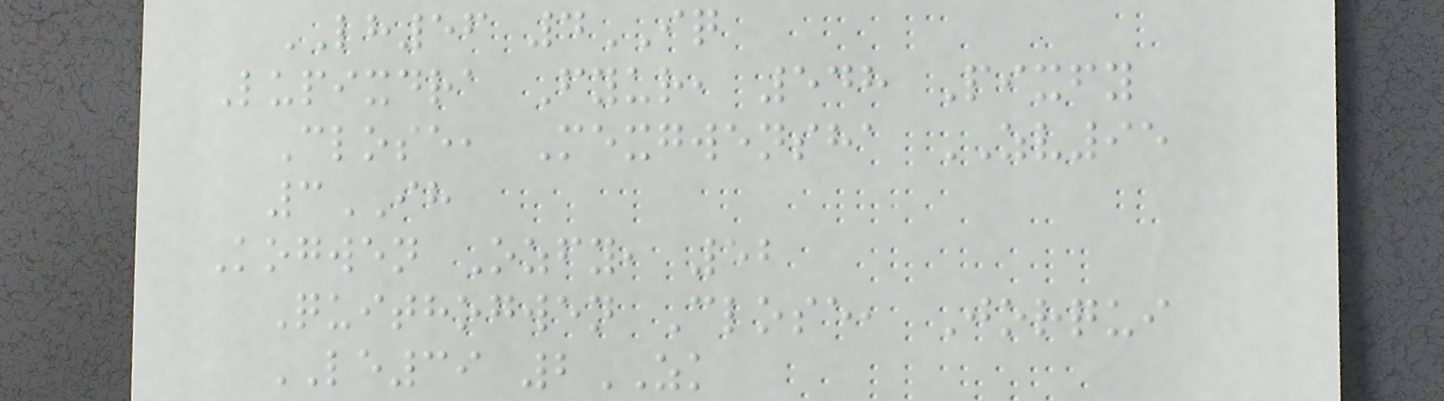LH56 4IQ
Lupixdra Fyur, 548 Pixfy
Close, Mexgwensha ZV95
3IH
Kogwen Ozfy, 52
Quithogwen Close, Jorqui
LE39 2ZK
